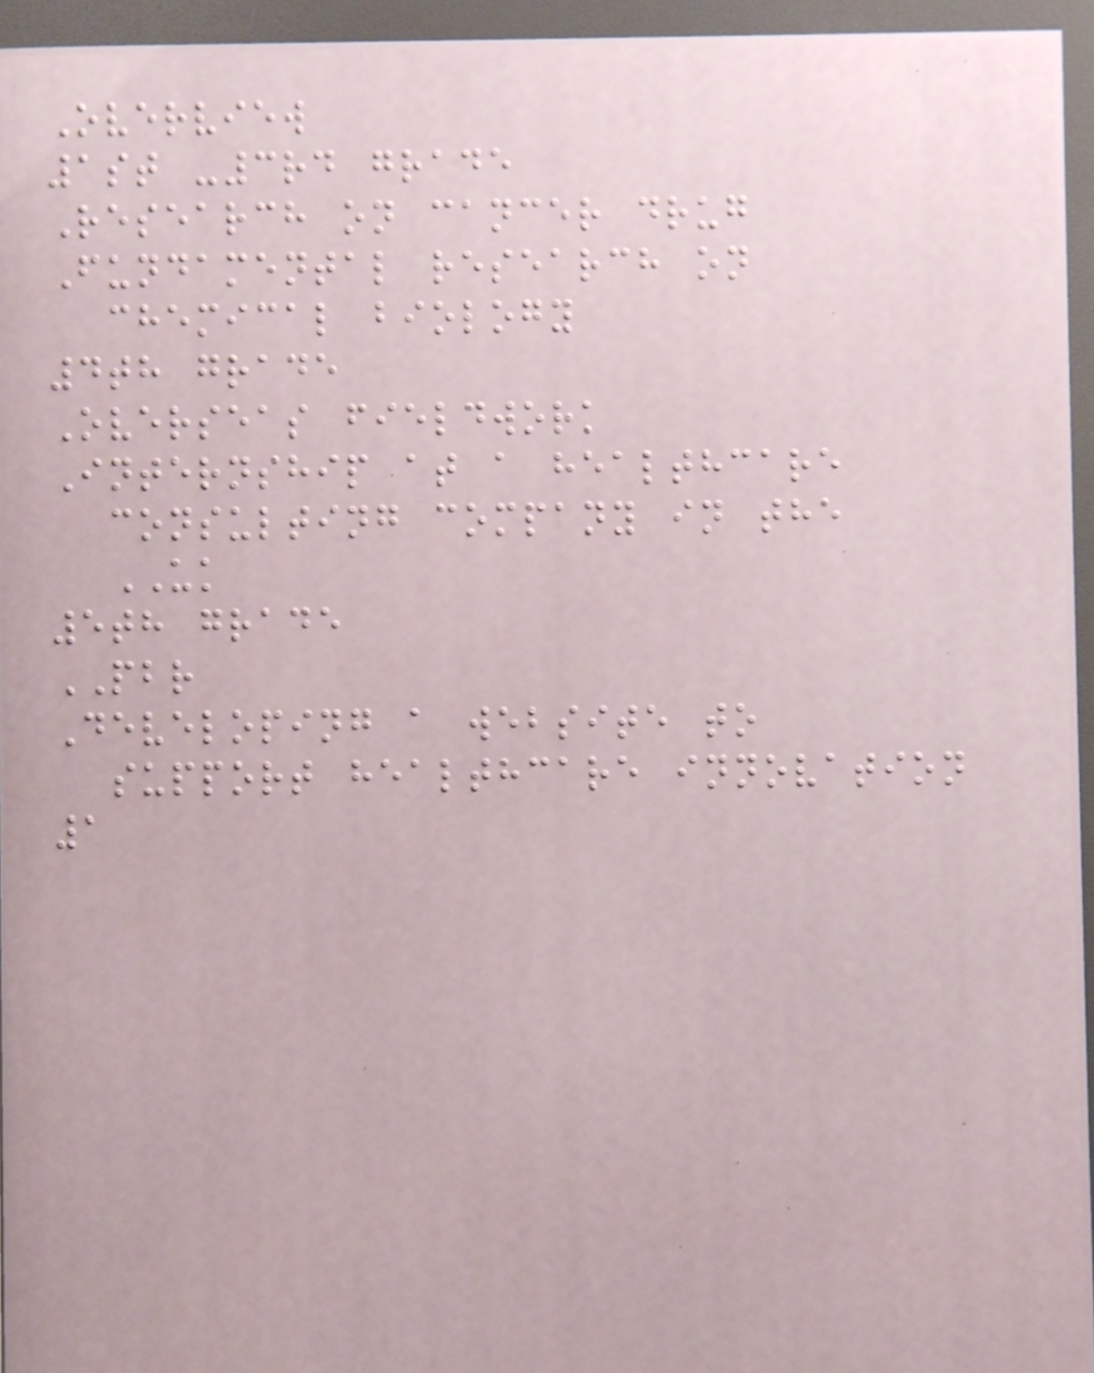Overview
1st -3rd grade
Research on cancer drug
Fundamental research on
chemical biology
4th grade
Overseas fieldwork
Internship at a healthcare
consulting company in the
UK
5th grade
PBR
Developing a website to
support healthcare innovation
1
